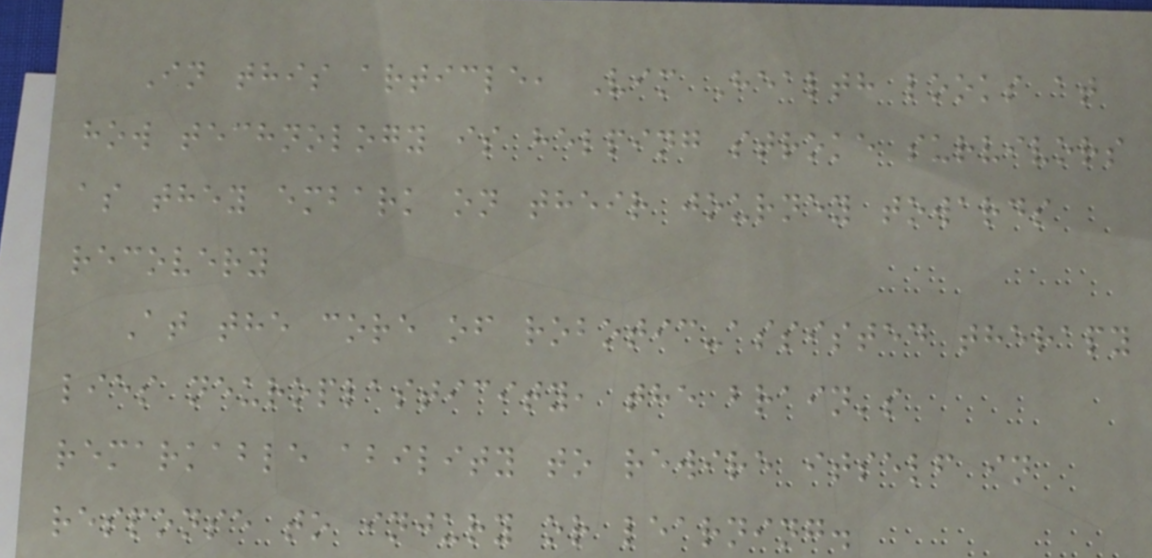In this article, Vim Health looks at
how technology is helping stroke survivors
as they embark on their journey towards
recovery
At the core of robotic-assisted therapy
lies neuroplasticity, the brain's
remarkable ability to rewire itself in
response to injury or learning.
